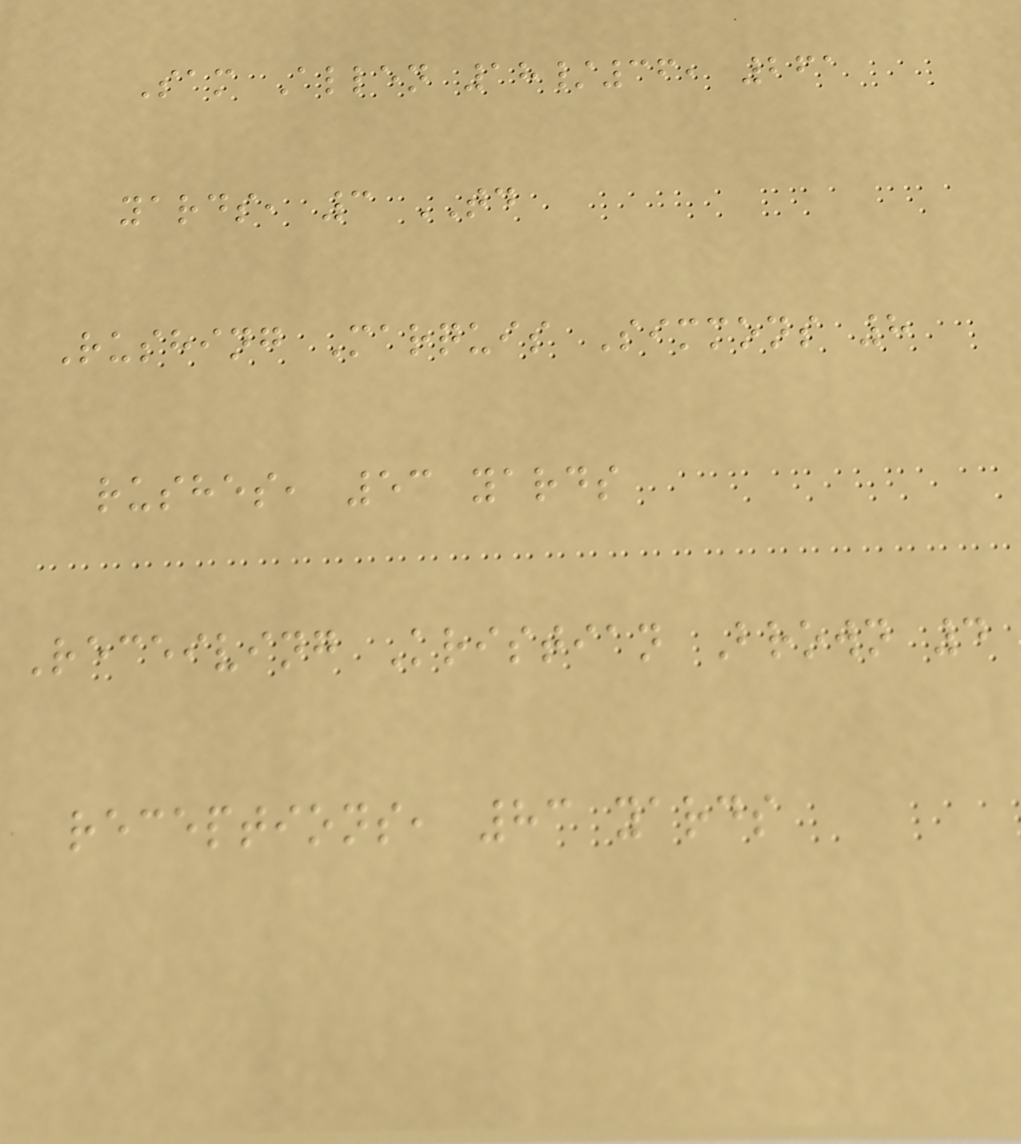Sam Allen 18/36, 261
yards, 3 TD
Rushing Marquis Simmons 8
rushes, 53 yards
Receiving Kristian Brown 4
receptions, 83 yards
